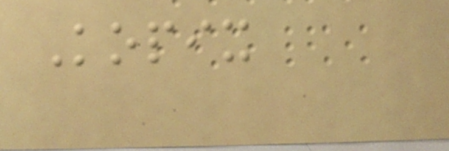Kopix
